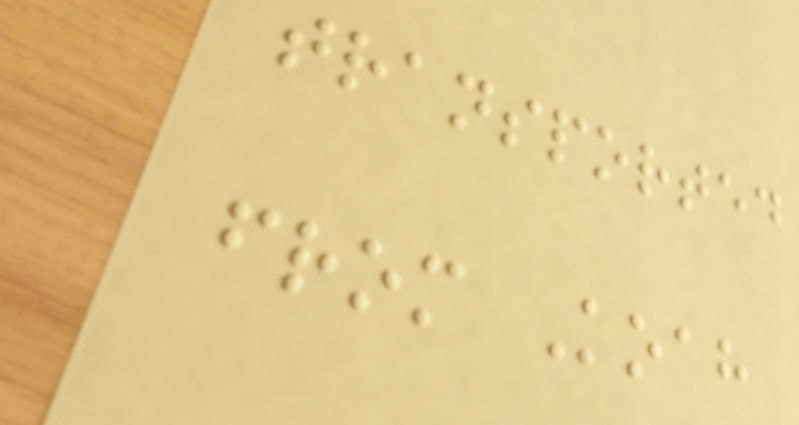transported
from Koah
